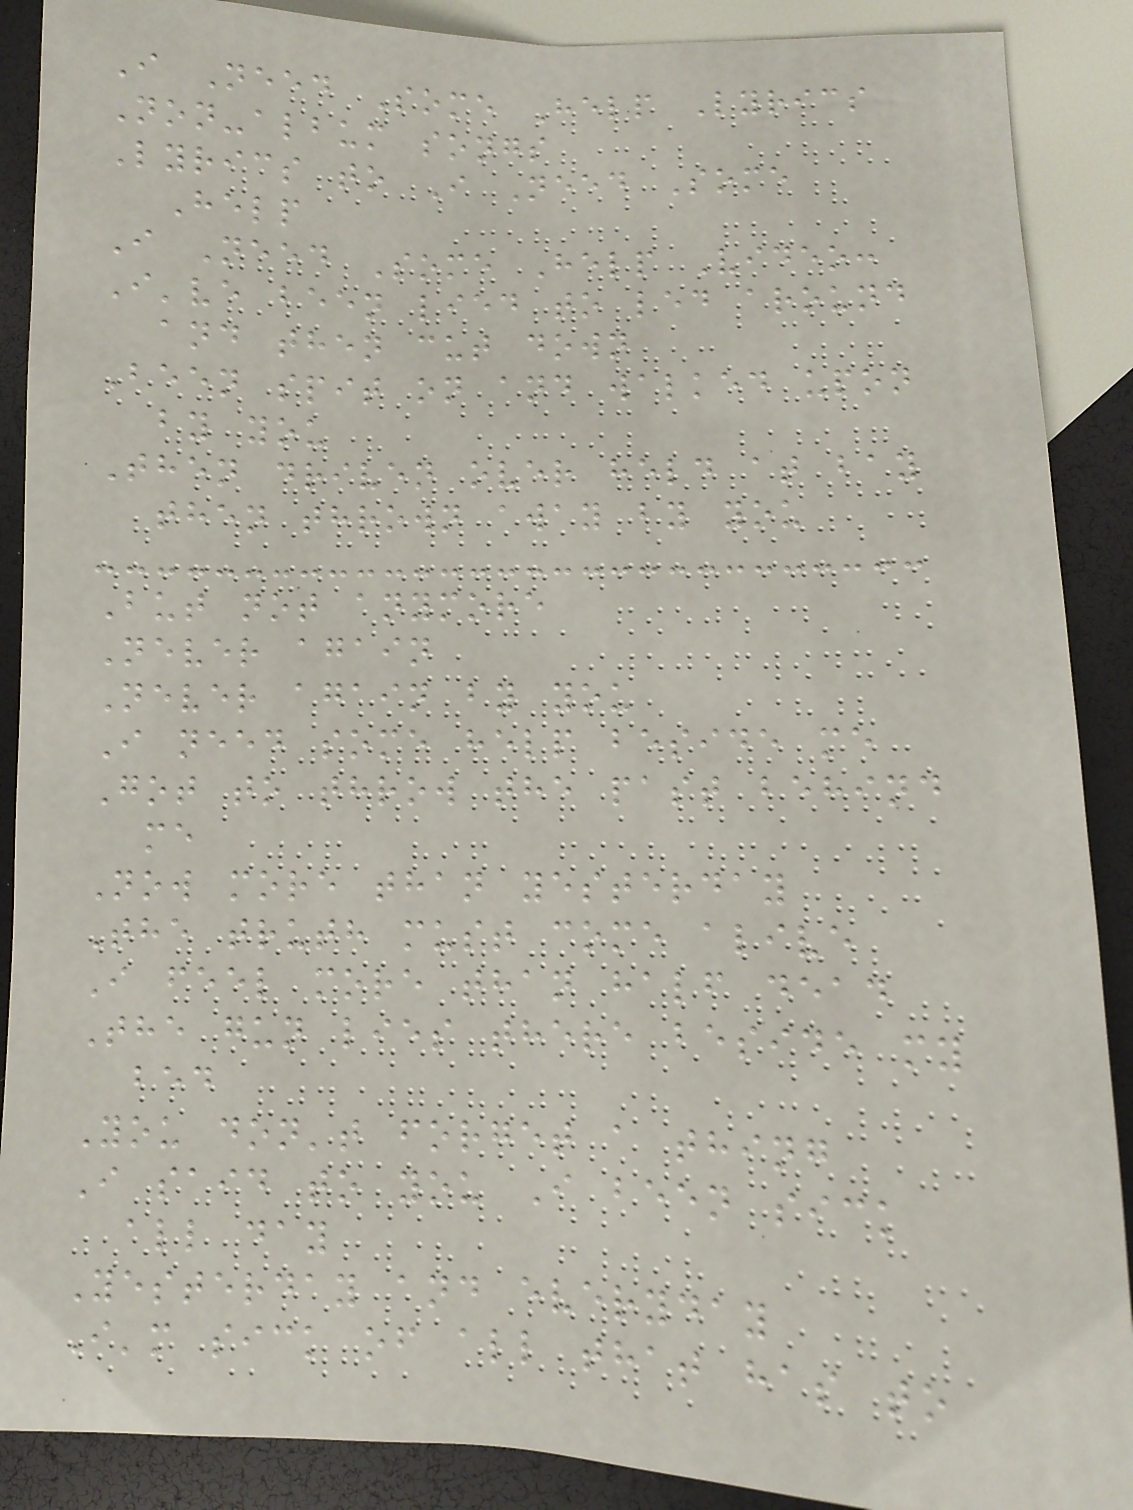I Need Some Help Lyrics
Non-album songs
Lyrics to I Need Some
Help
I Need Some Help Video:
I've been lied to led around
and then cut down
Been spit on and walked upon
by you
Then driven over held at bay
then thrown away by you
But not anymore
Never again
Never again by you
I need some help beside me
Got to throw the past behind
me
Now more than yesterday
The truth must come alive
I feel more than half dead
The gun lies there beside my
bed
You don't forget a thing
I said to you I been sick
all day
Yesterday and everyday
I'm sick of all that has to
